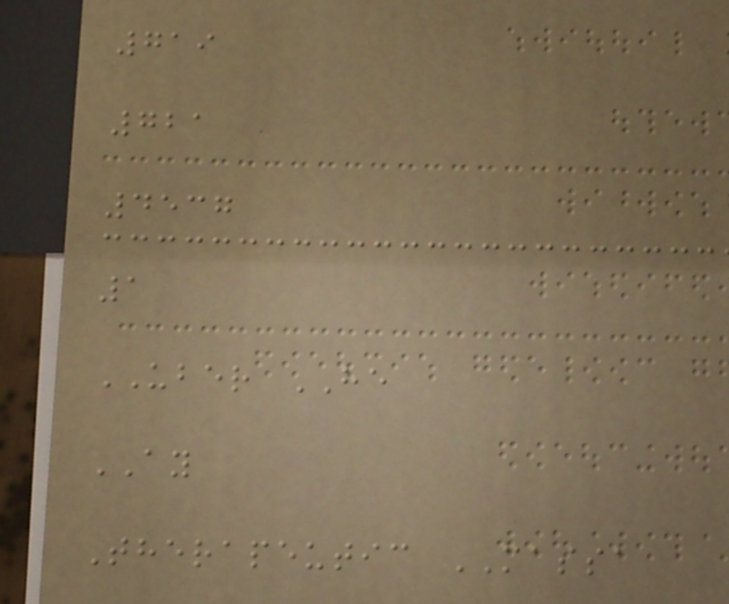719
721
4537
1
UBER HE
AY
Therapeutic MASSA
